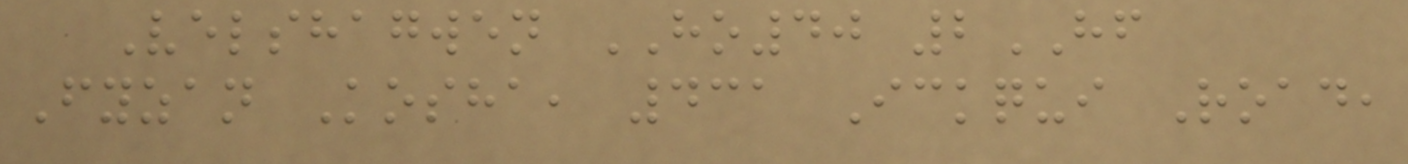Velshagwen HO40 2HF
Fyzan Kosha, 431 Ickqui Road,
